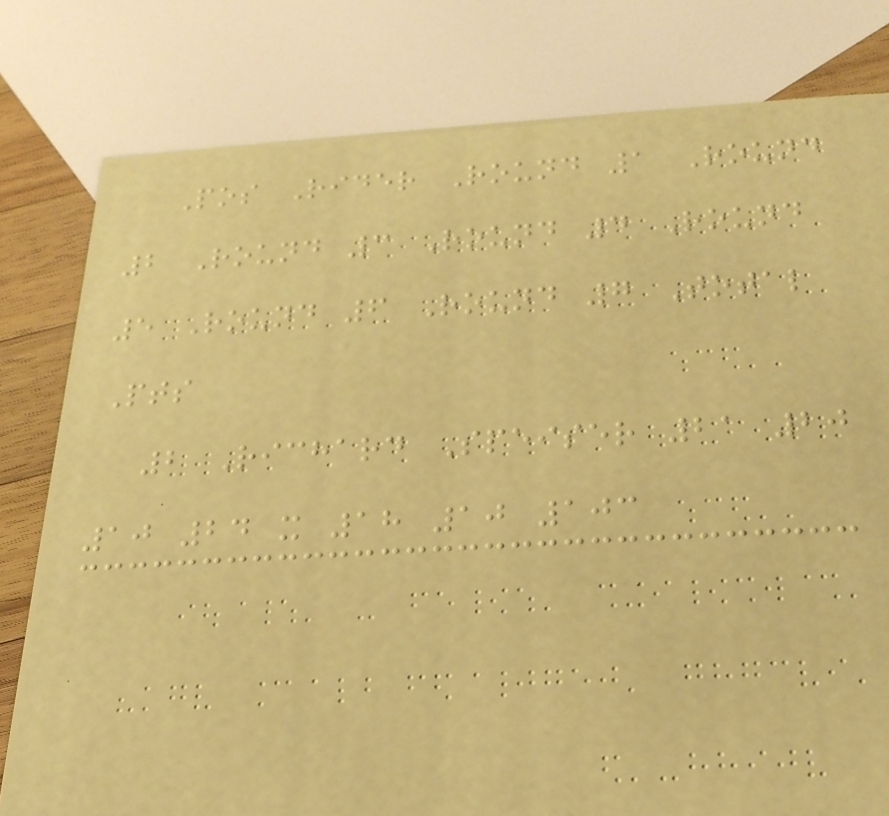Pos Rider Round 1 Round
2 Round 3 Round 4 Round
5 Round 6 Round 7 Total
Pts
2 Richard Speiser 21 20
10 24 x 18 10 103
